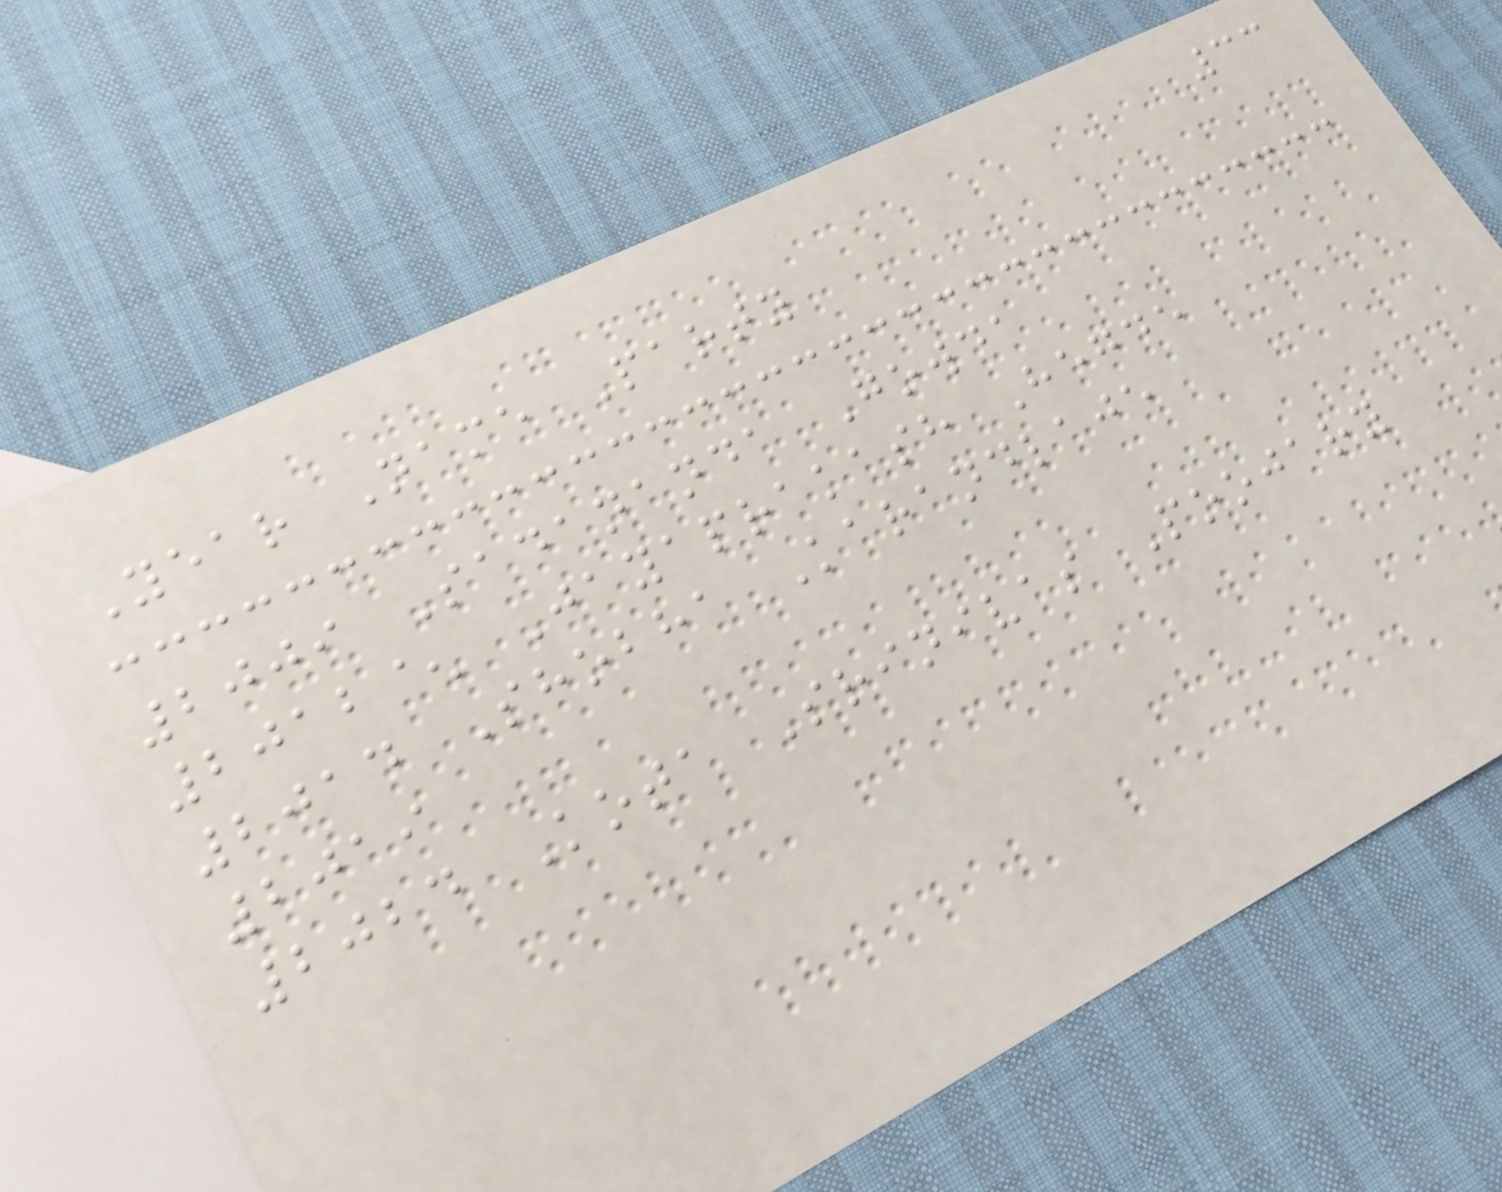33
Year Name Party
2009 Sadananda Gowda
2012^ Jayaprakash Hegde
2014 Shobha Karandlaje
2019
2024 Kota Srinivas Poojary
